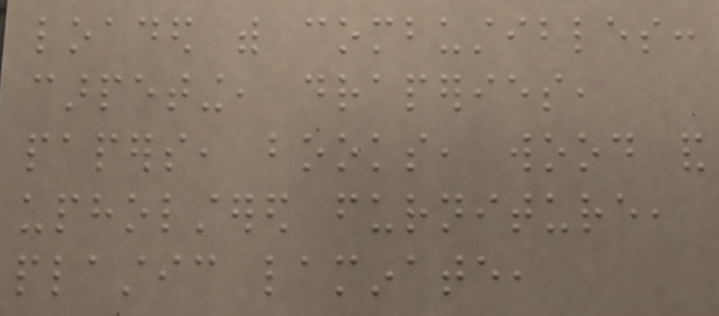loaded with combustibles:
carpeting, draperies,
papers, books, wood and
upholstered furniture,
plastic laminate,
